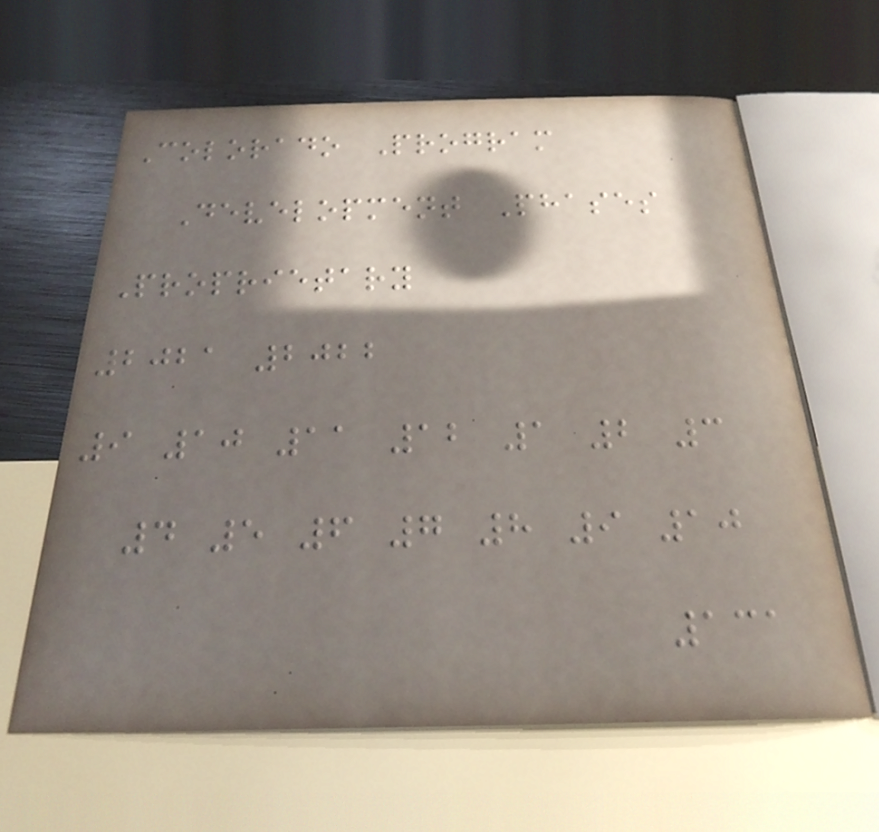Colorado Program
Development Phases
Proprietary
2021 2022
9 10 11 12 1 2 3
4 5 6 7 8 9 10
131
